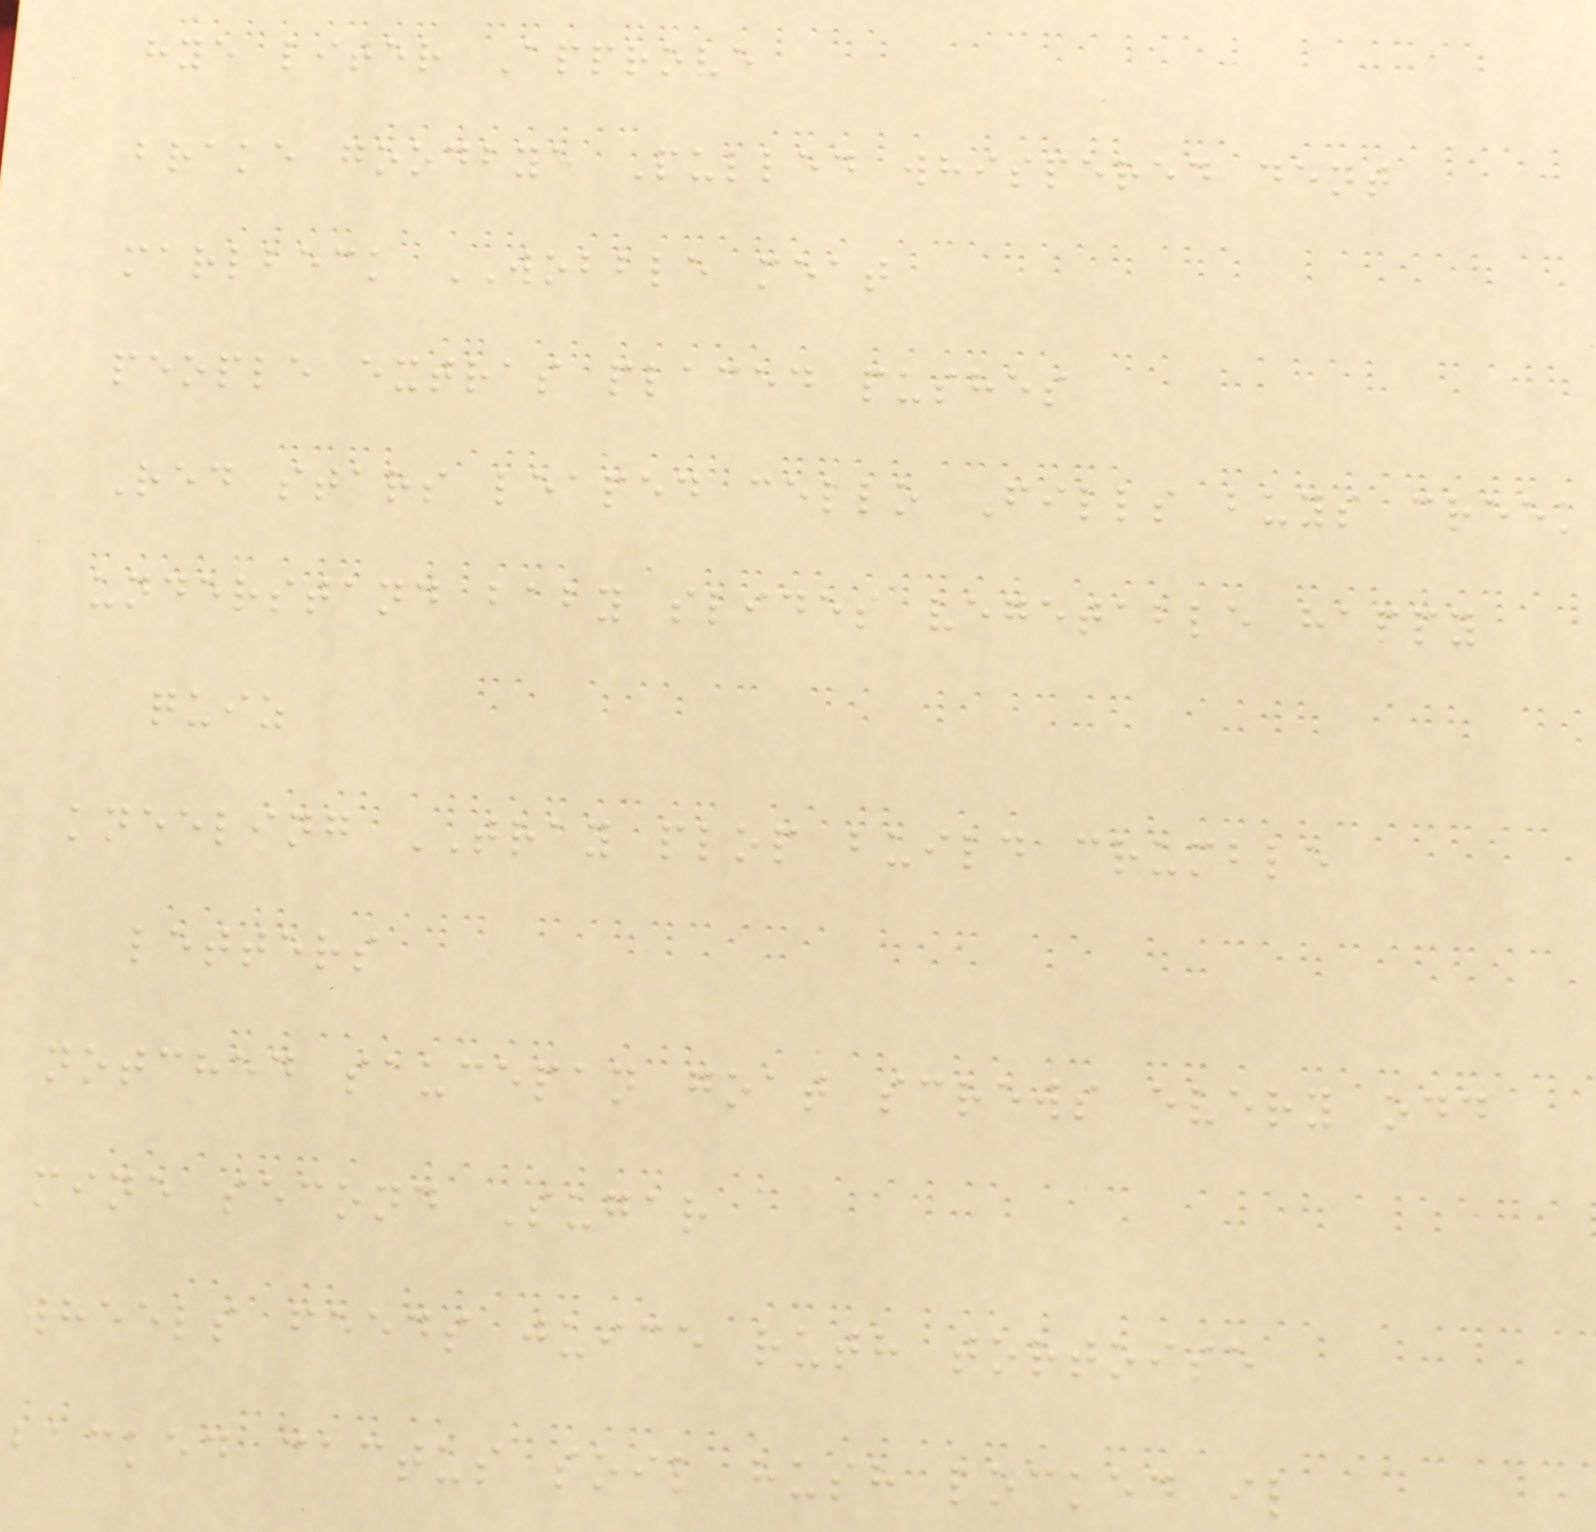hye liter Approve
brake goodbye Pulled whispered dent
marlbeck WOBBLE meat
people extras placed pushes
Red stars leaped cello Fills buys creek
understand baby slides vegetable happy
quiz
kneeling TRAY plop build crumble
letters
notched saucepan goat screws every odd
mine second Sugar
wheels feeds juice ruth tortoise
backed cactus soil hush locked il
